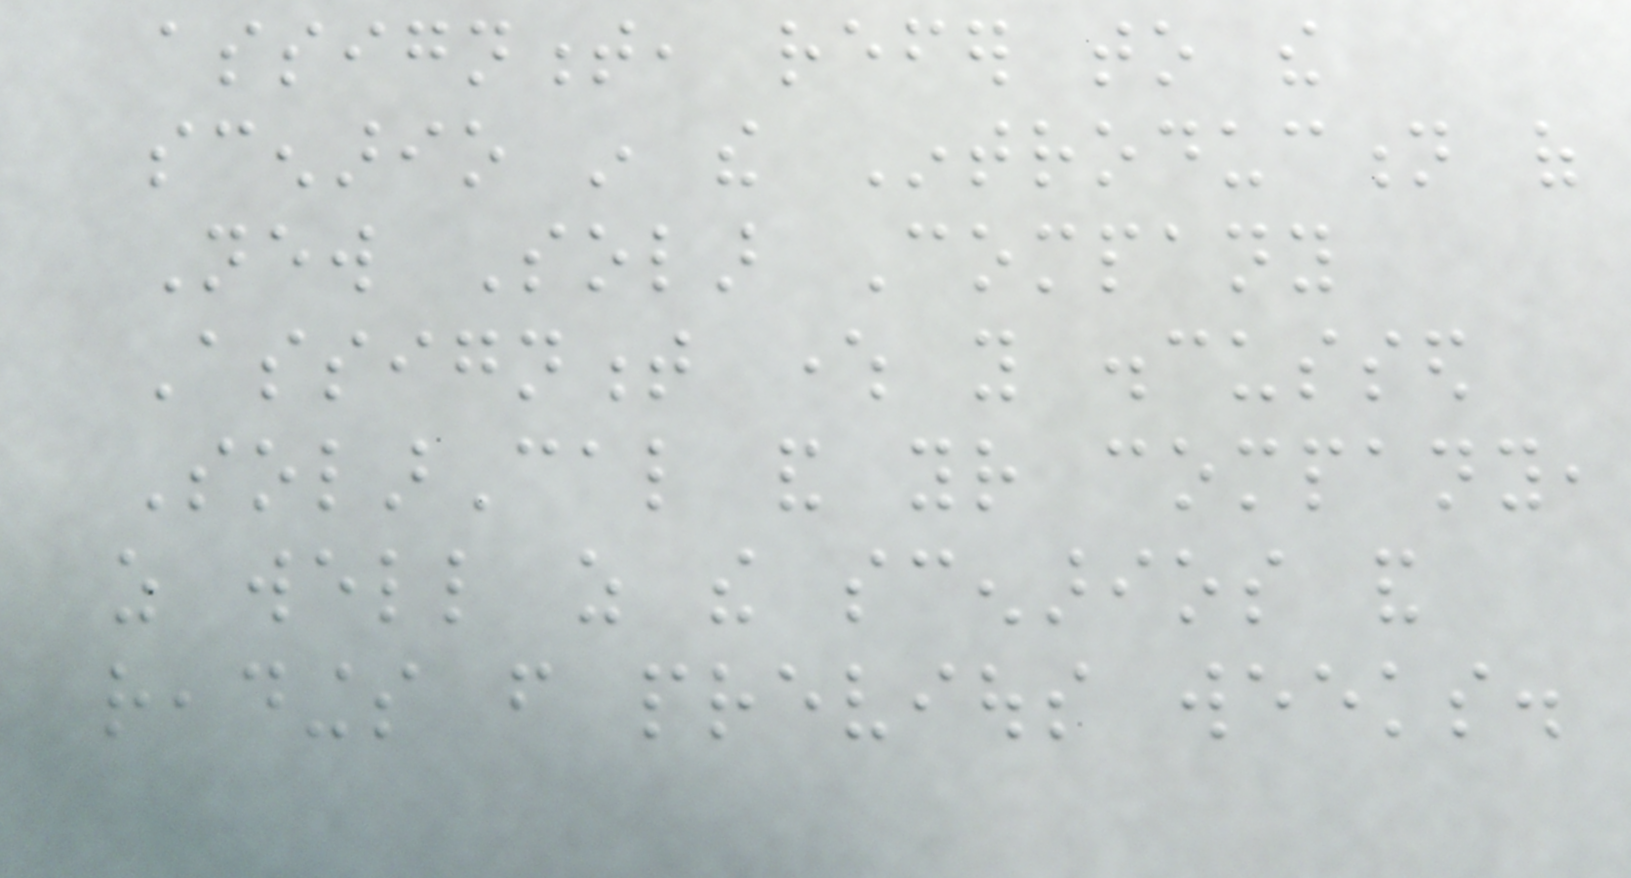assignment, refer to the
scenario in the Introduction of
New Solar Company
Assignment where you discussed
SolarCal and your company,
as well as the scenarios and
readings from previous weeks.
